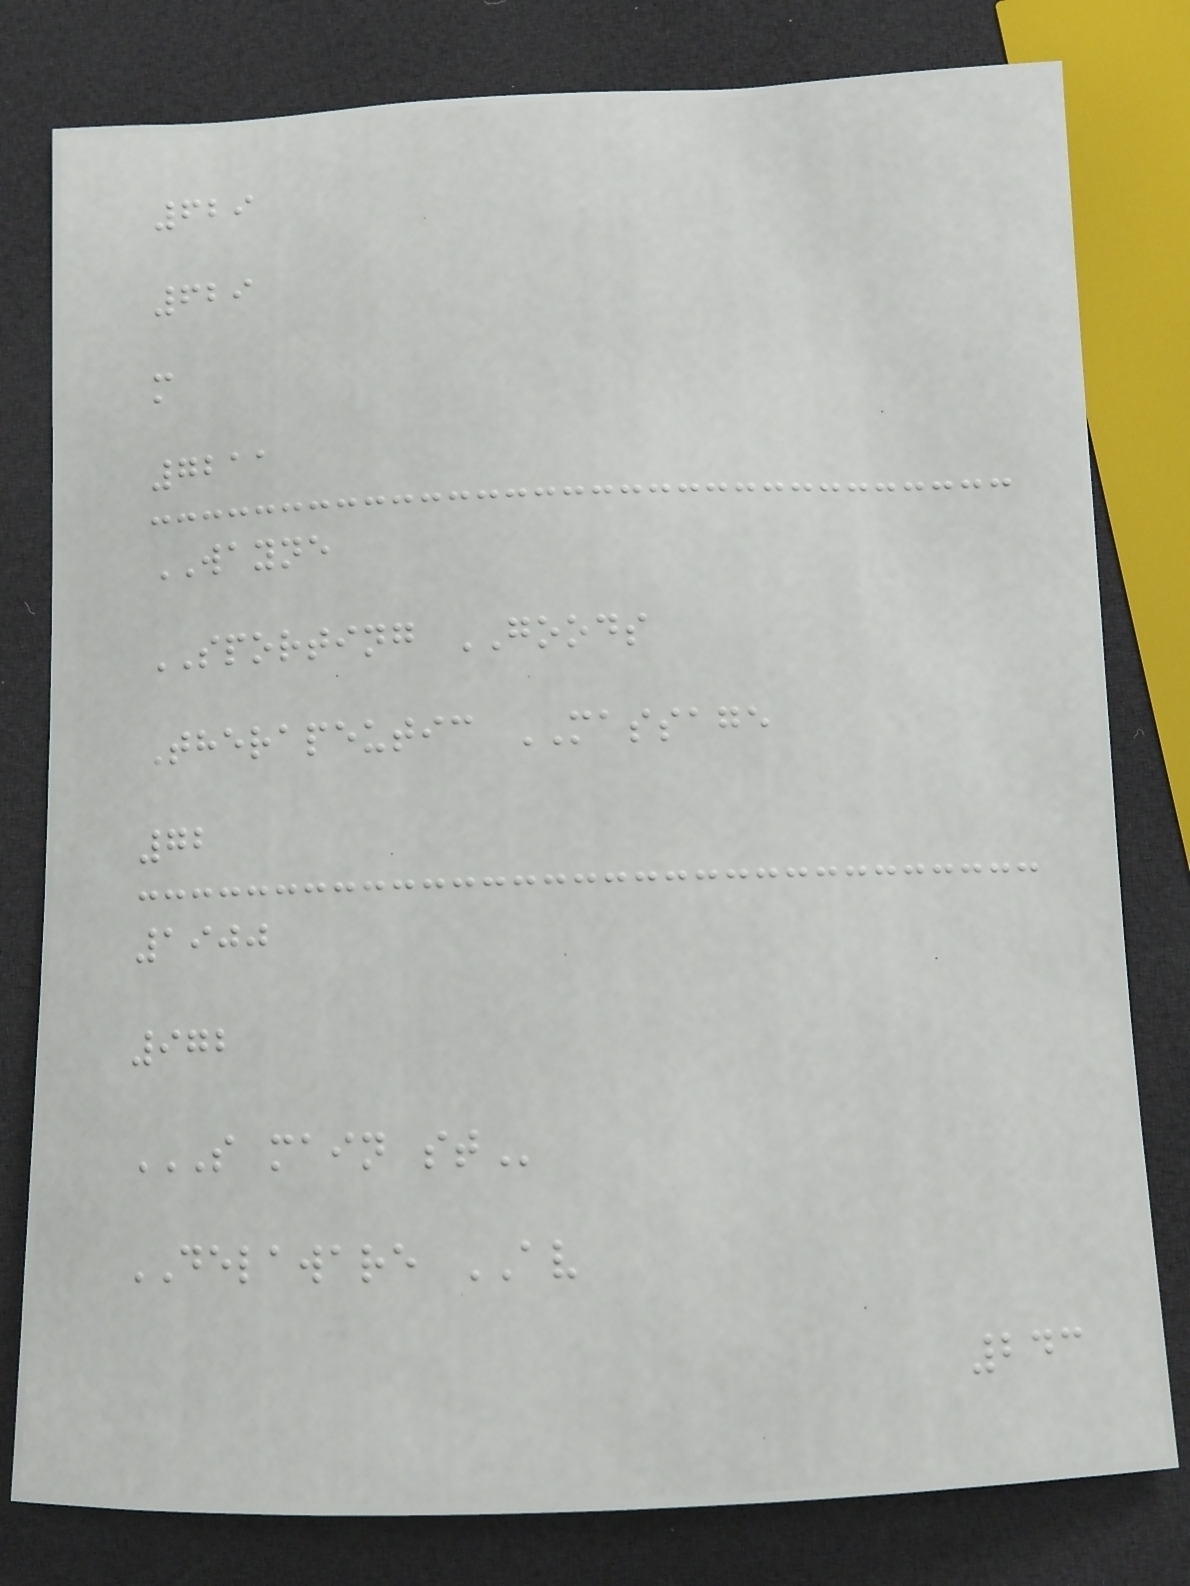629
629
m
7211
WAYNE
SPORTING GOODS
Therapeutic MASSAGE
72
1900
972
S MAIN ST
DELAWARE AV
243
